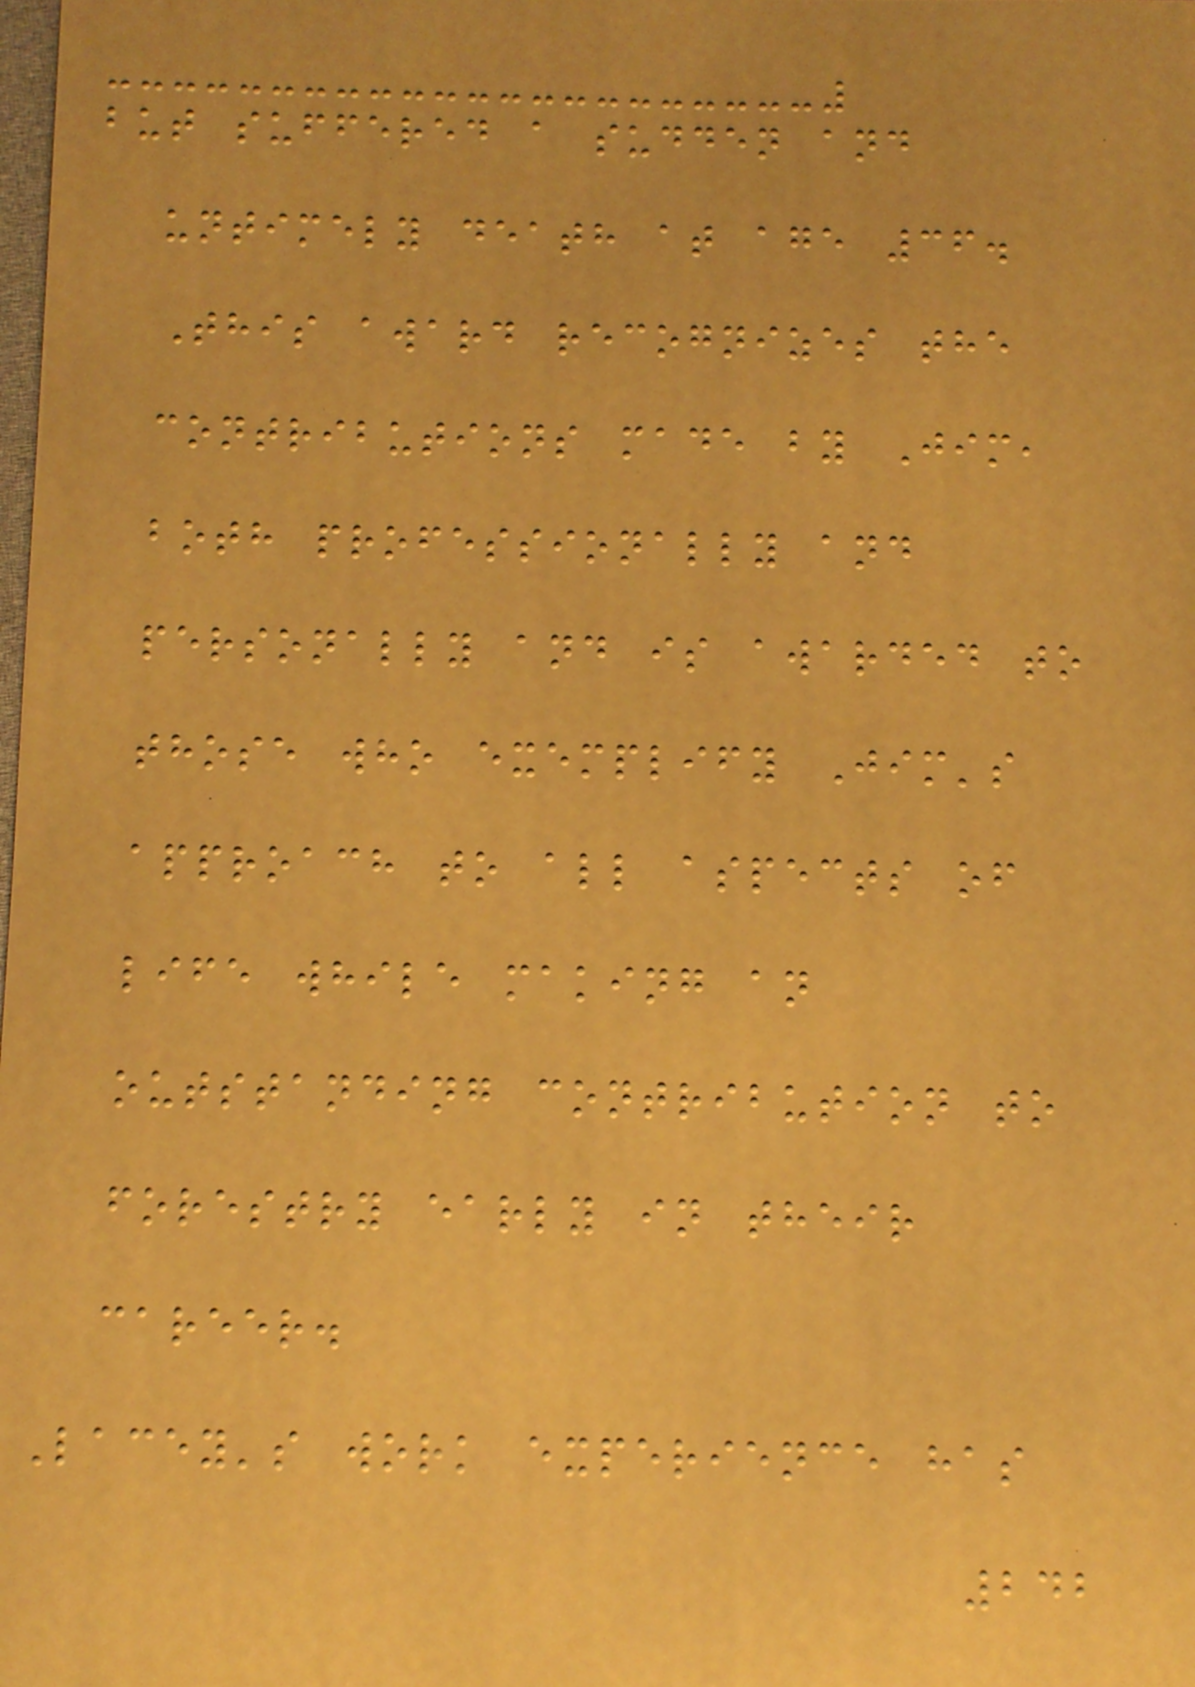but suffered a sudden and
untimely death at age 36.
This award recognizes the
contributions made by Jim,
both professionally and
personally and is awarded to
those who exemplify Jim's
approach to all aspects of
life while making an
outstanding contribution to
forestry early in their
career.
Lacey's work experience has
242
